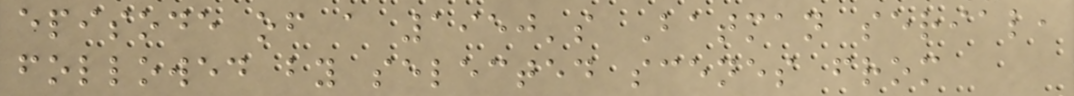episode of a 1950's Batman serial,
followed by selected scenes from
